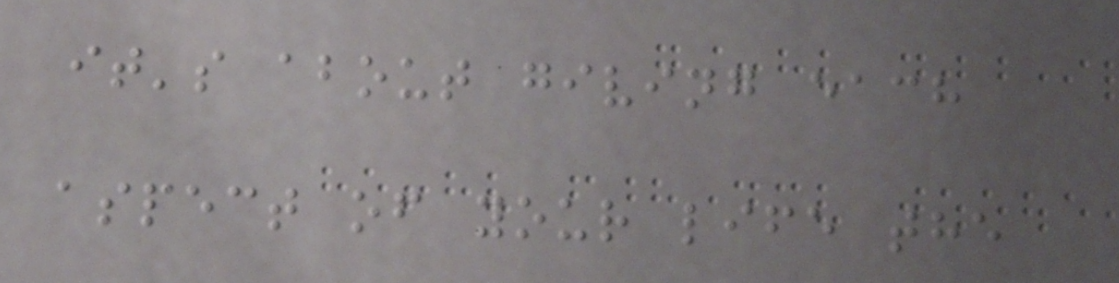it's about giving each
aspect of your life the
